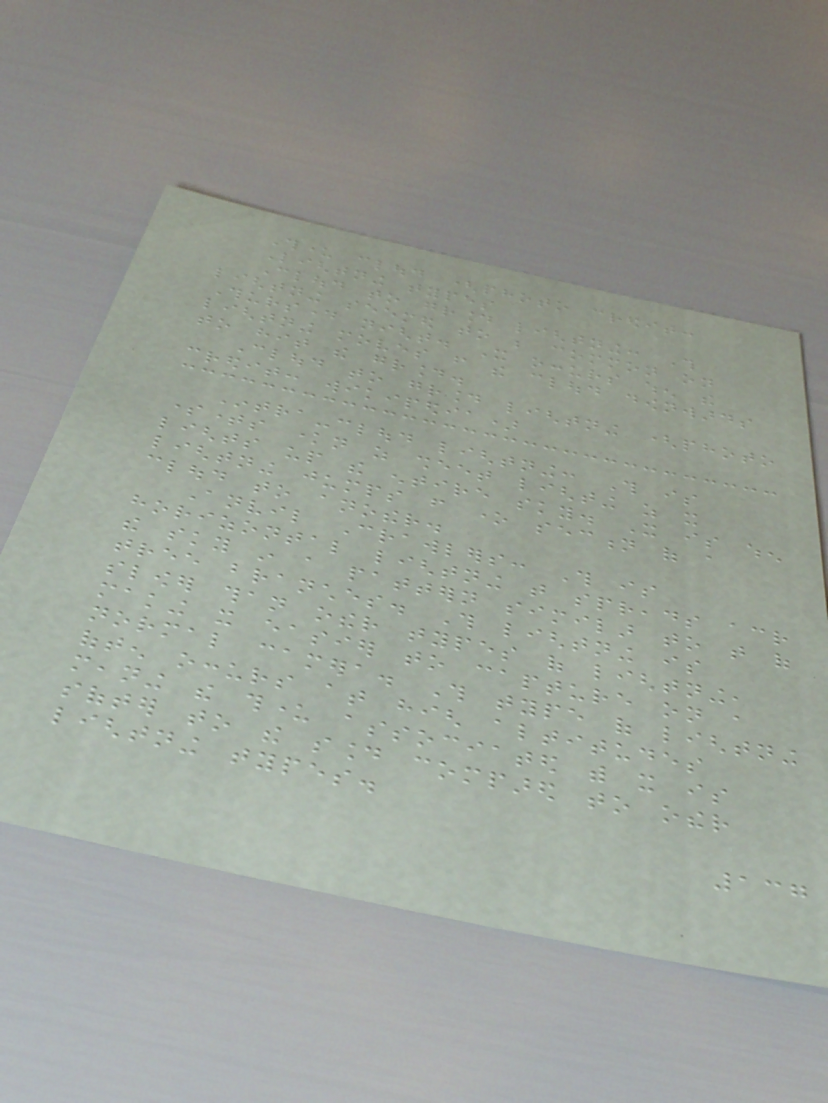Thunder cloud (photo credit:
Lightning types
Cloud to ground lightning: This
lightning seemed to be common on
Thursday night. It occurs when the
lightning moves from the cloud downwards
to hit the ground.
Cloud to ground lightning (photo
credit: wikipedia)
Intra-cloud lightning: This is
sometimes known as sheet lighting as it
lights up the entire sky. It is when
lightning jumps from one section of a
cloud to another.
Anvil Crawlers: This is
horizontal lightning that spreads across
the sky in a pattern similar to that of
tree branches. This lightning is
slower than other types of lightning,
making it easier to capture on a
normal camera. This type of lightning
often occurs at high altitudes
meaning the thunder associated with it is
softer to the sound compared to other
lightning types.
137
